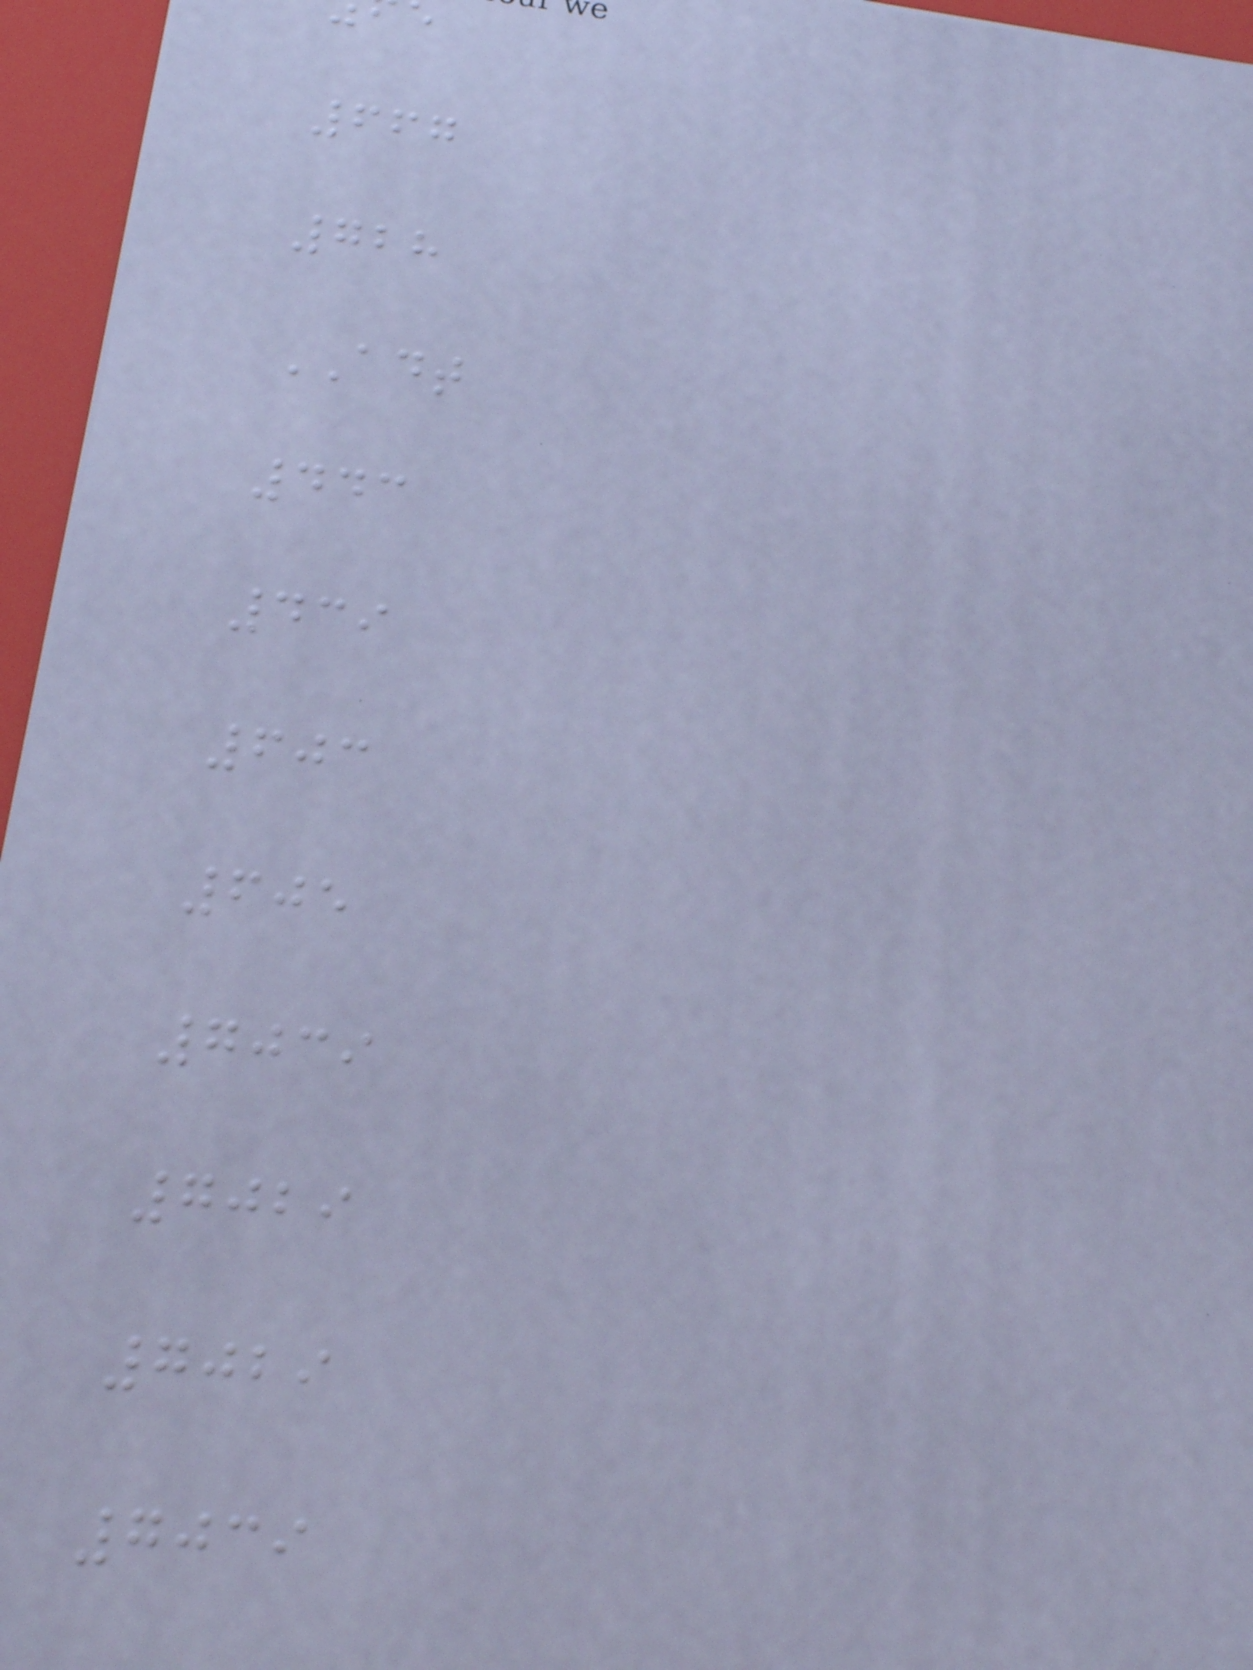667
728
ADT
443
439
603
605
7039
7029
7029
7039
